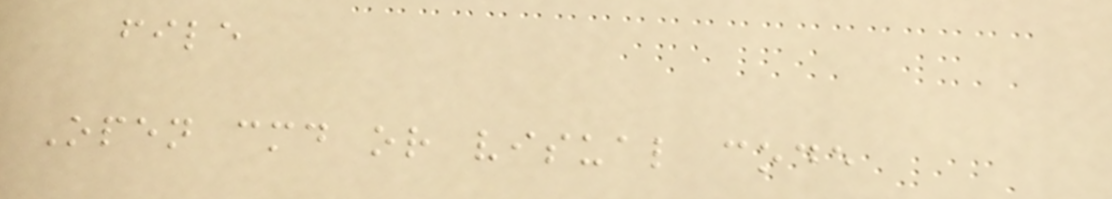file
Open cmd or visual code
